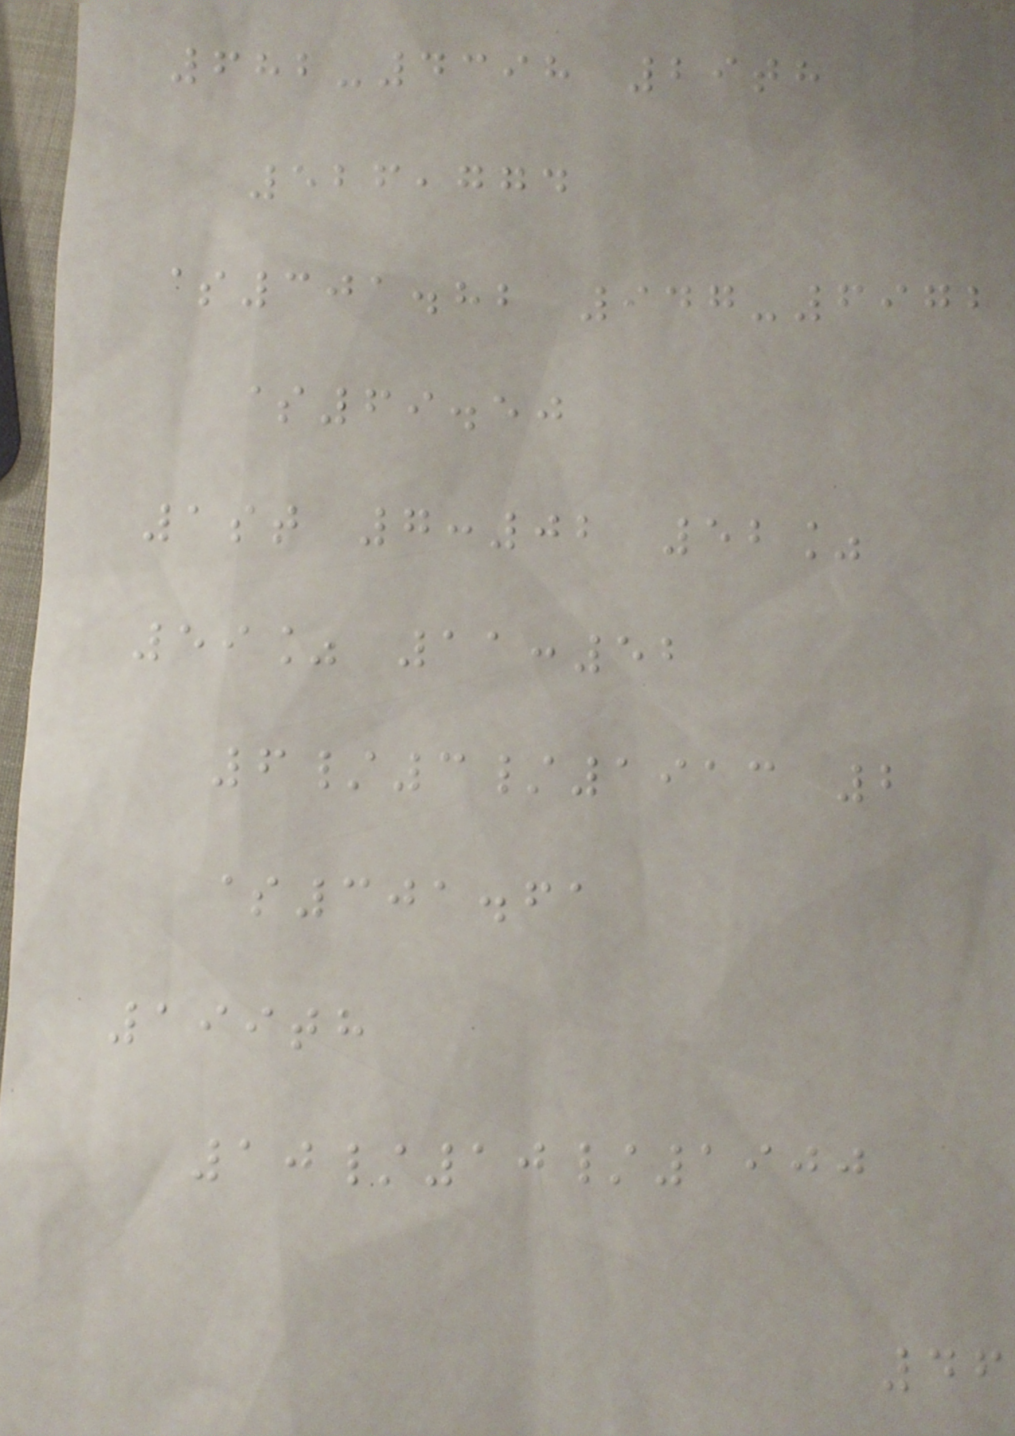682-4398 29th
526,774
$301.82 947-6972
$69.50
1st 7:02 52%
59% 11:52
6/3/1913 2
$301.61
199th
10/10/1900
46
